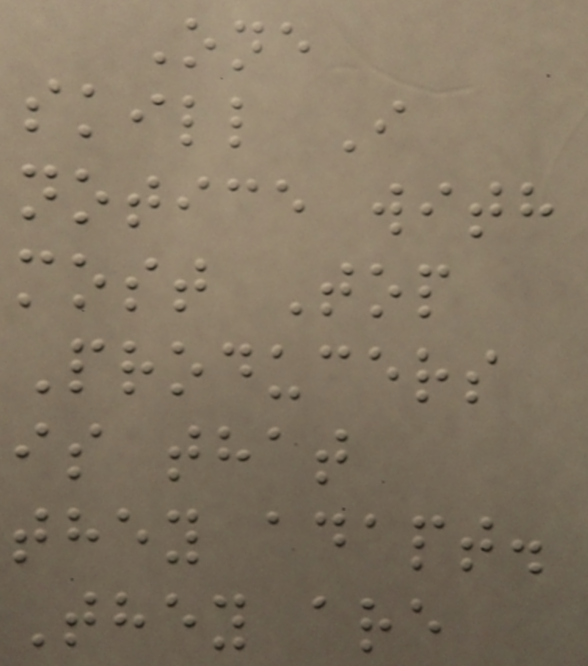One
skill I
notice with
most Top
Producers
is that
they adapt.
They are
